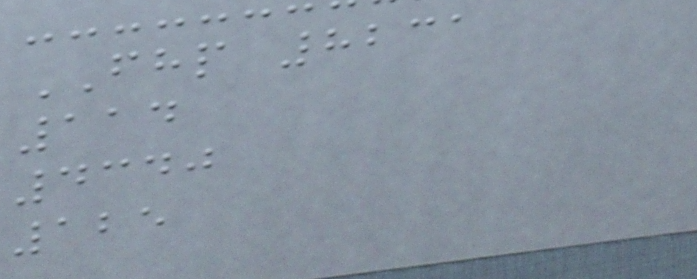FHP 8231
114
4340
125
